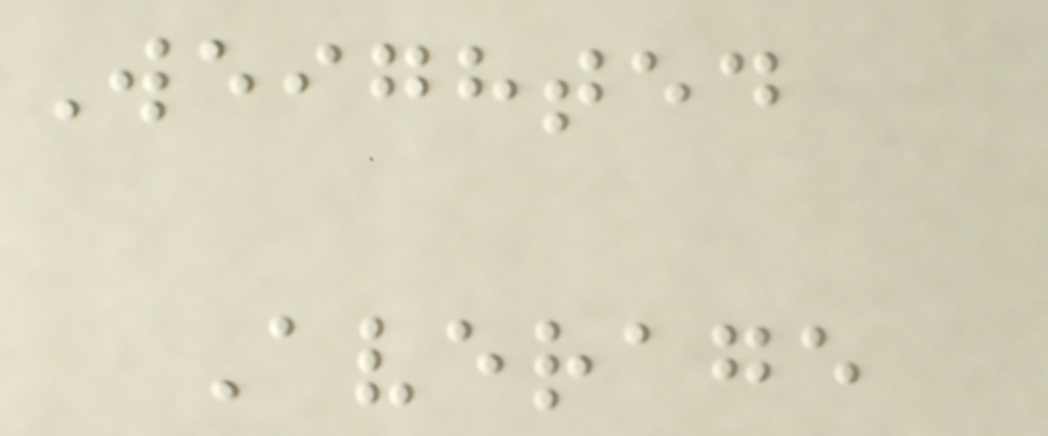Weighted
Average
